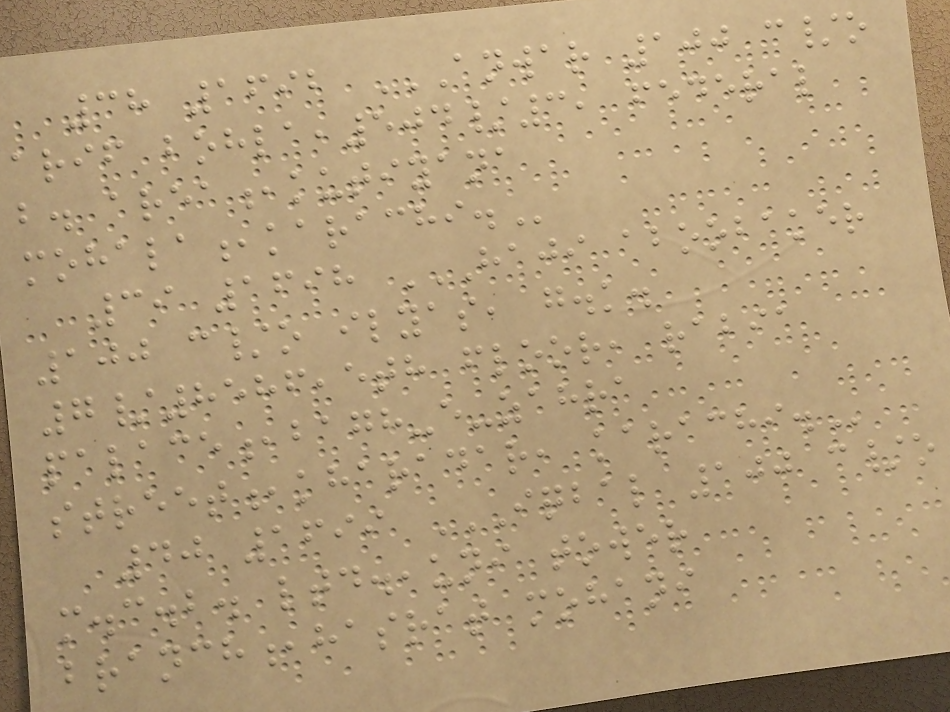38 1692 ANWAR 100 C/O
ARIF BOHLA,504/3, FEDERAL
B. AREA,KUTIYANA
MOHALA,KARACHI.
39 1698 HAJI ABOOBAKER
100 C/O ILYAS, G.K.
7/8586,5TH FLOOR, RABIA
PALACE,BAGH-E-ZAHRA
STREET,KHARADAR, KARACHI.
40 1699 IQBAL 100 C/O
M.C.B. LTD.,UNI TOWER
BRANCH,HASRAT MOHANI
